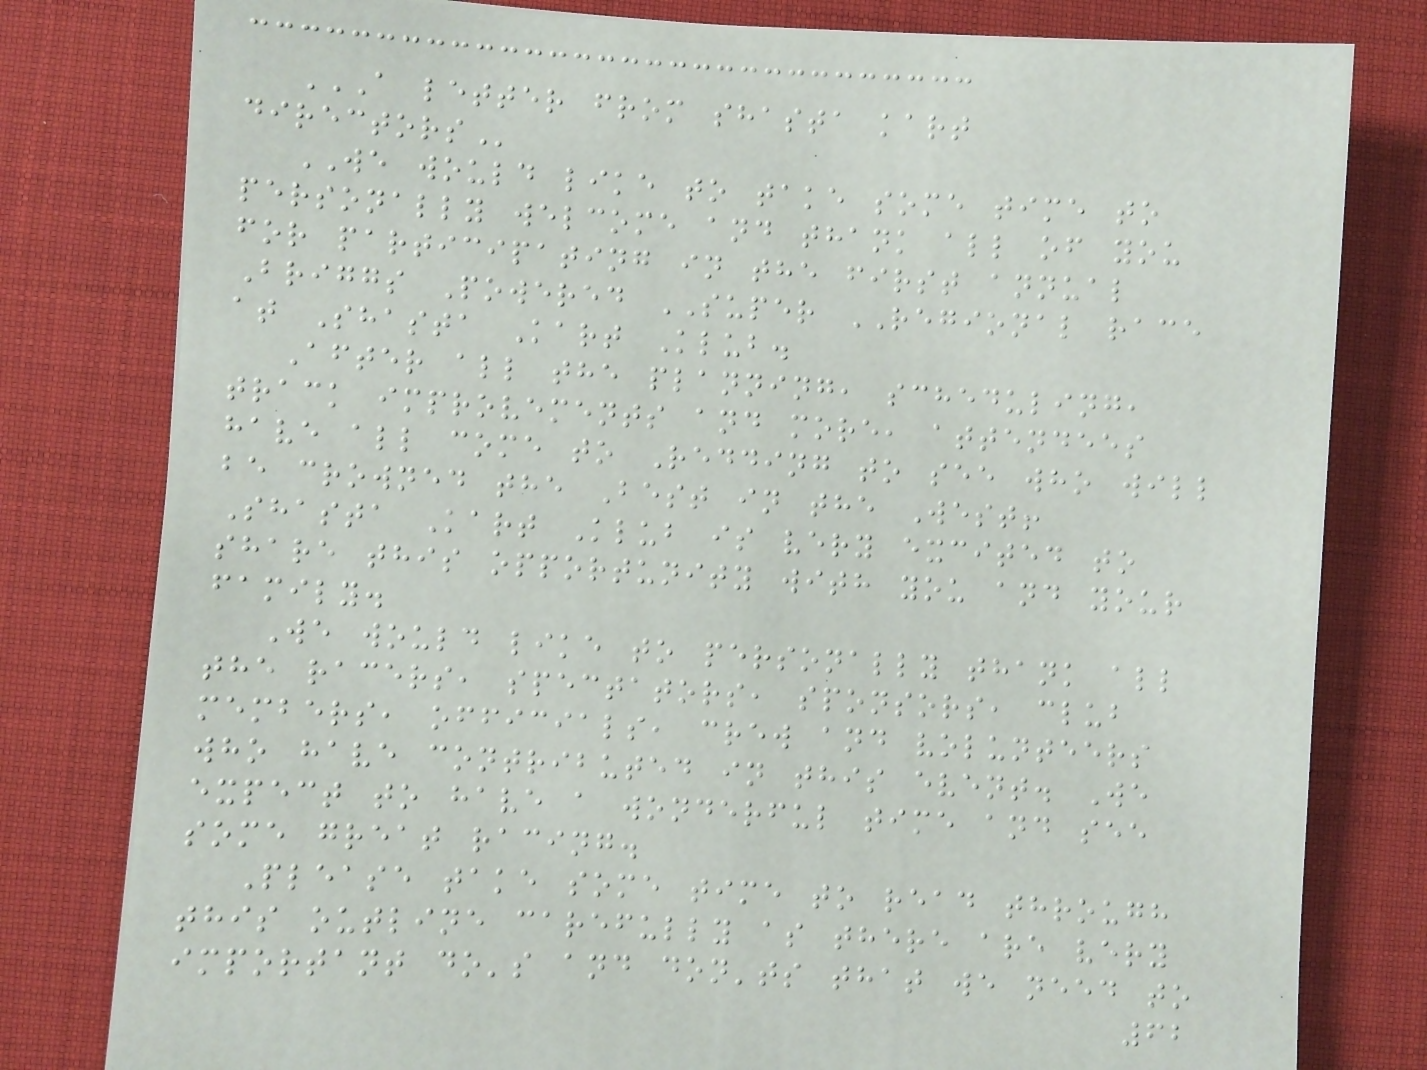A LETTER FROM SHASTA KART
DIRECTORS
WE would like to take some time to
personally welcome and thank all of you
for participating in the first annual
Briggs Powered SUPER REGIONAL race
at Shasta Kart Klub.
After all the planning, scheduling,
track improvements and more, attendees
have all come to Redding to see who will
be crowned the Best in the West!
Shasta Kart Klub is very excited to
share this opportunity with you and your
family.
We would like to personally thank all
the racers, spectators, sponsors, club
members, officials, crew and volunteers
who have contributed in this event. We
expect to have a wonderful time and see
some great racing.
Please take some time to read through
this outline carefully as there are very
important do's and don'ts that we need to
62
